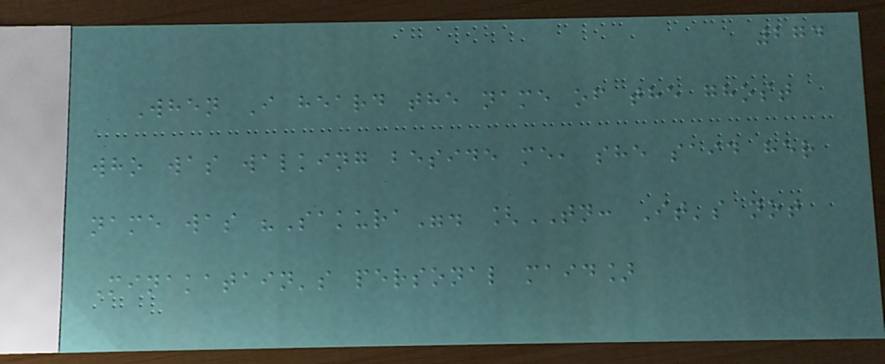274
When I heard the name of the ghost
who was walking beside me, she said her
name was "Sakura". [TN: It's not
Minakatain's personal maid]
